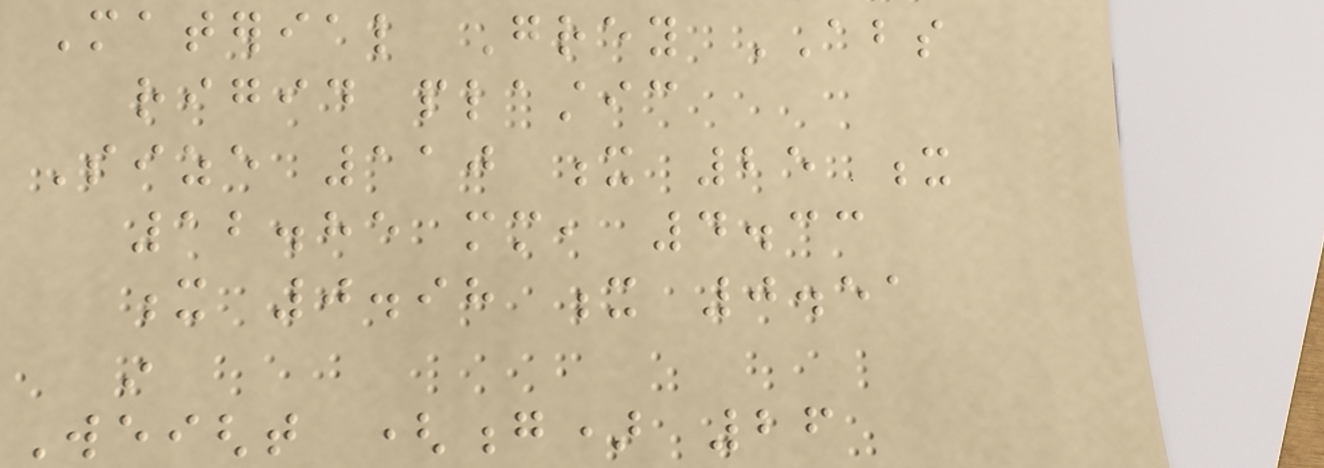Material Grey ABS
rigid plastic
Size 110 x 25 x
12.85 mm, 4.33
x 0.98 x 0.51
in
Weight (g) 26
